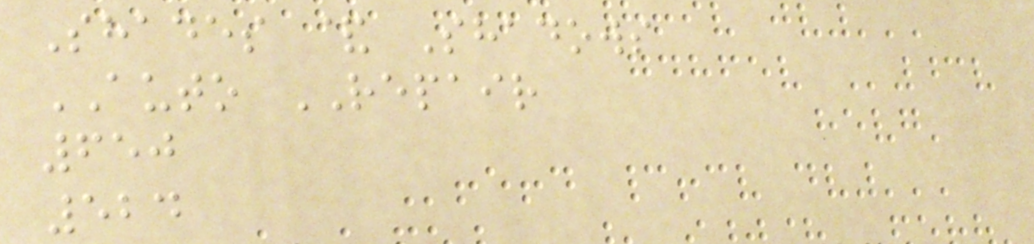Shades & Shadows
AUTO REPAIR
650
524
